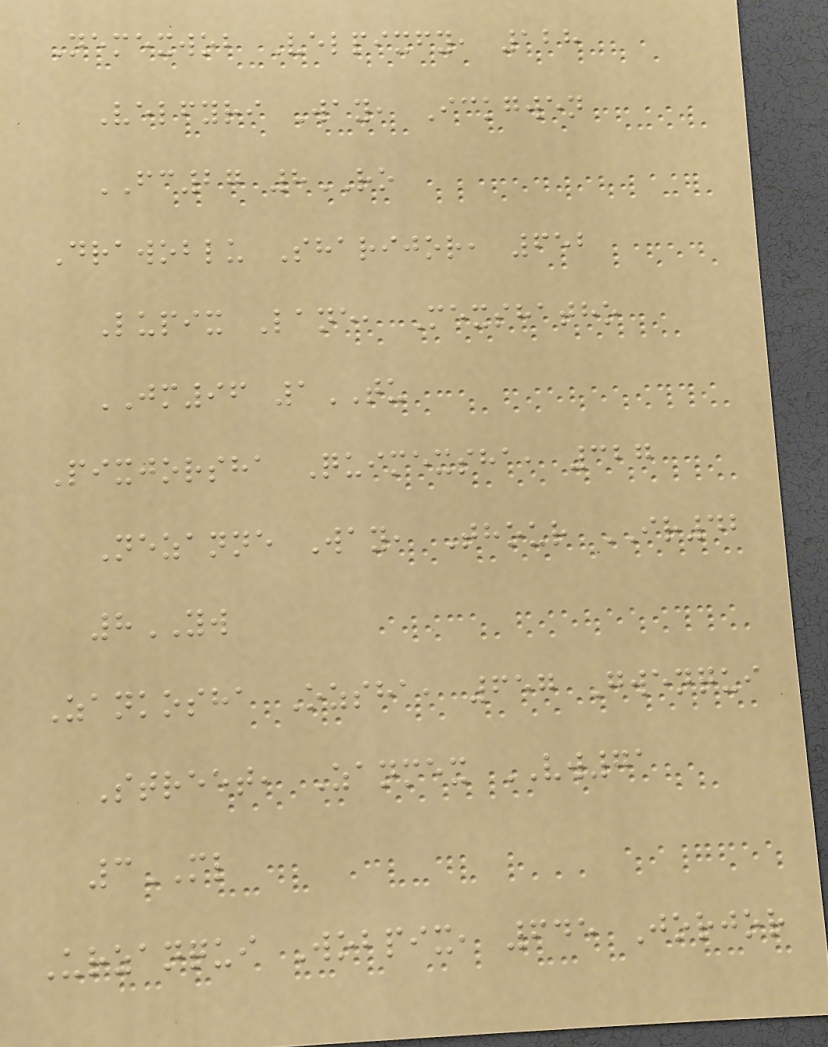Nemexwob Velpixfy, 128
Velfyri Way, Ickgwen
FC27 8RO
Drawoblu Sharijor, 652
Lupix Lane, Mexshatho
JM96 1TU
Pixjorsha Quimexsha, 327
Nezanne Way, Thour IR42
8YW
Zankosha Ozsha, 657 Gwenqui
Street, Zanmex VW71
3ML
Urzanqui Wobpix, 645 Jorjor
